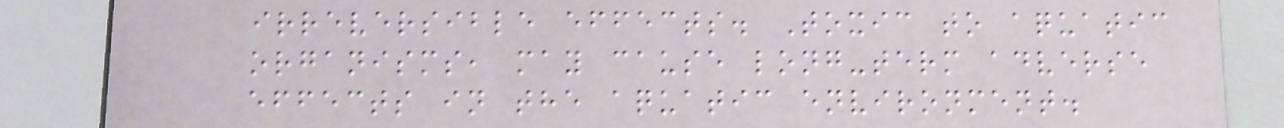irreversible effects. Toxic to aquatic
organisms, may cause long-term adverse
effects in the aquatic environment.
